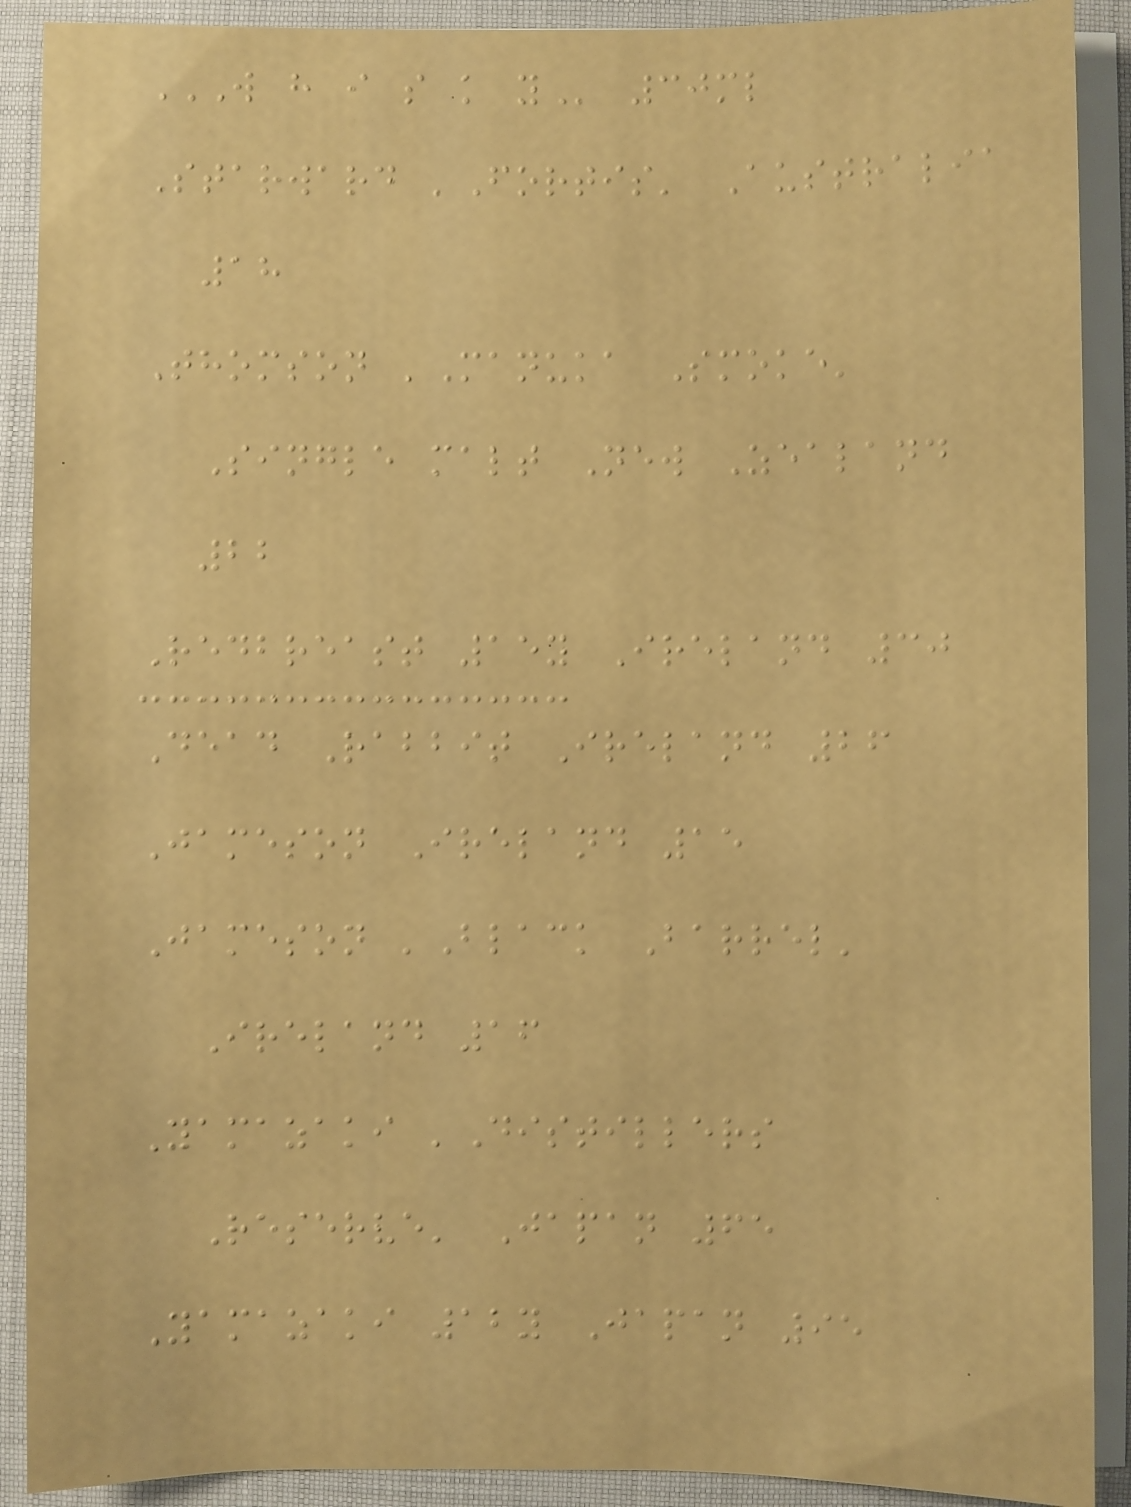W H I S K Y 30ml
Starward 'Fortis' Australia
18
Thomson 'Manuka Smoke'
Single malt New Zealand
22
Redbreast 15y Ireland 30
Dead Rabbit Ireland 26
Jameson Ireland 15
Jameson 'Black Barrel'
Ireland 16
Yamazaki 'Distillers
Reserve' Japan 65
Yamazaki 12y Japan 95
